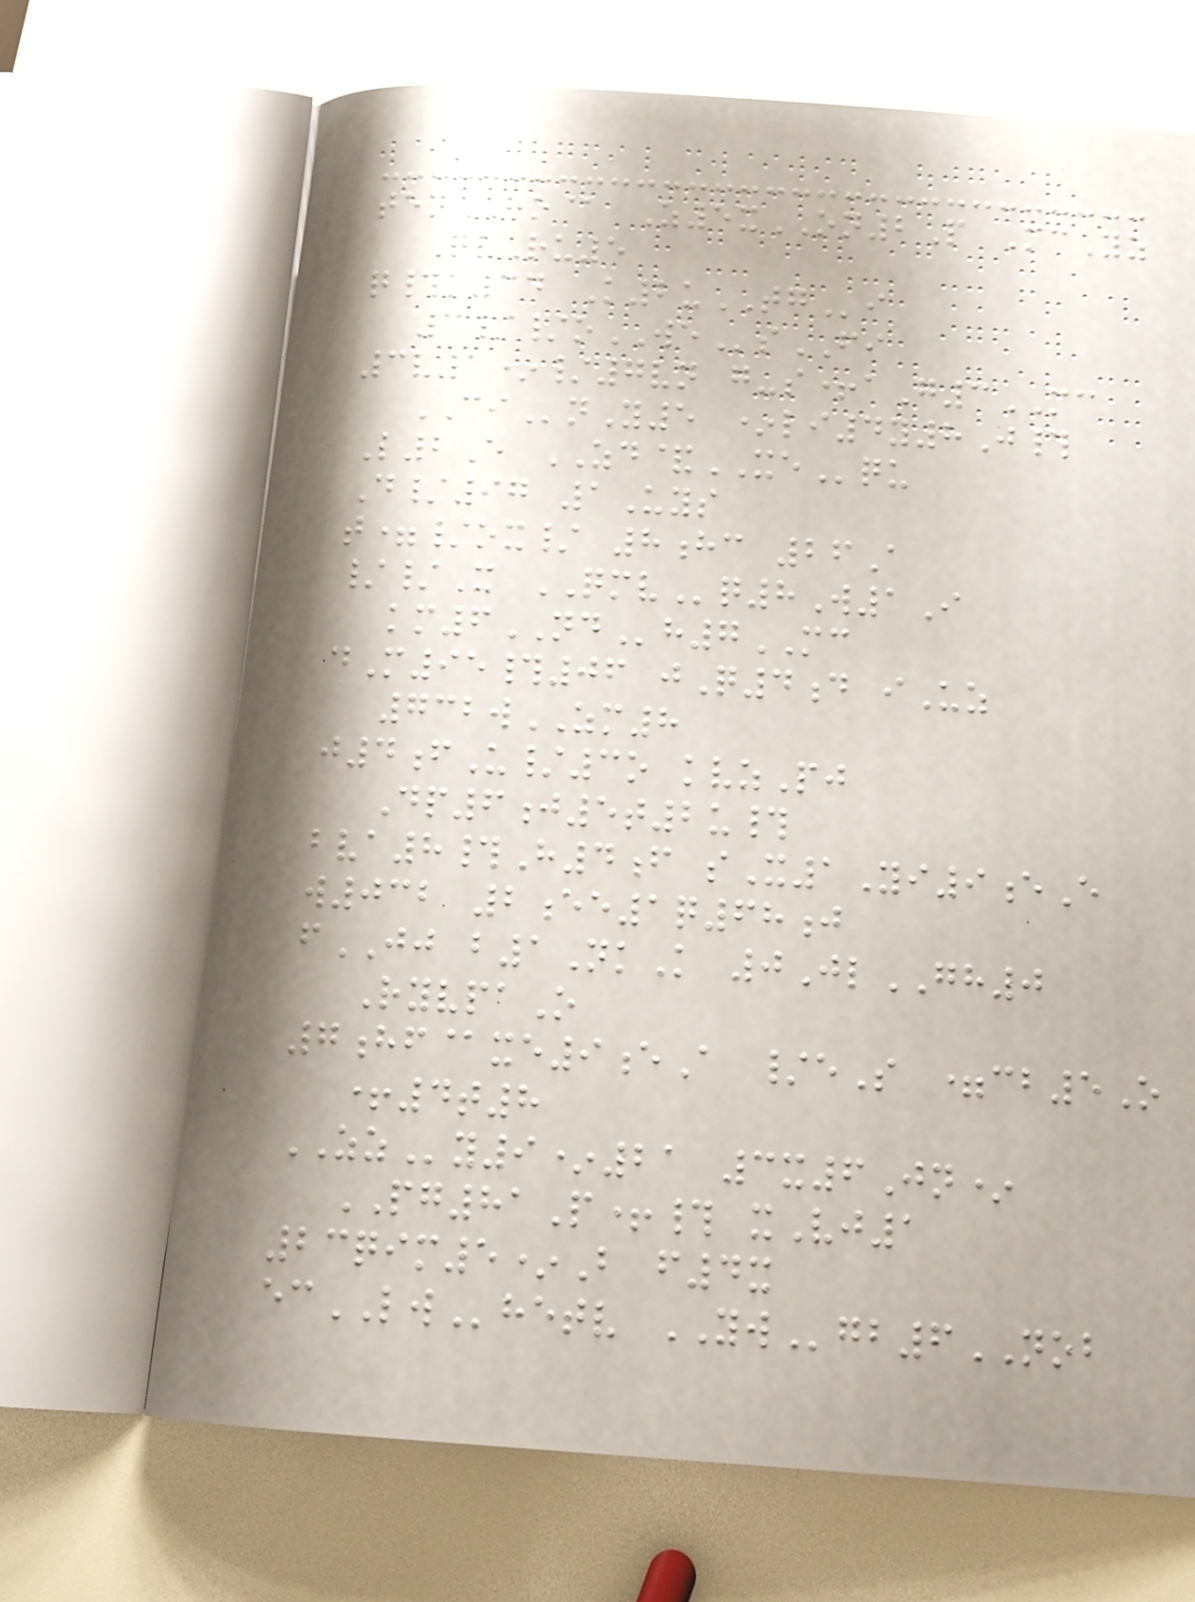tenHO@ Z5xON2P McYz
QvRu5
q#k34 K2uTGi
3//oWEsFI
3v1*/7vn g-s+aG3MC
CInY5 *li4y8J#
L2E ZD&XEqu
D/97 1Uys
t=/ox/ 8hc 26A
//X QMVq8W1I
km6NDh7MC
dM95#06 jQ4d iUz
732wZM8
j4fU/3o kvzPj
Dp6j5t2u#
bva8#H4f sX1Yi9eE
w032 2ee1q68j
fJJ b1NkK 0JlGH0
RyvpaO
7hf@xe9eA /eS =cb5O
+4t8
ZZy9*21 3x6Jn*
PG81P+# xVj1
23qim5*B f4x
ecLWhetv YWgb6NOB
